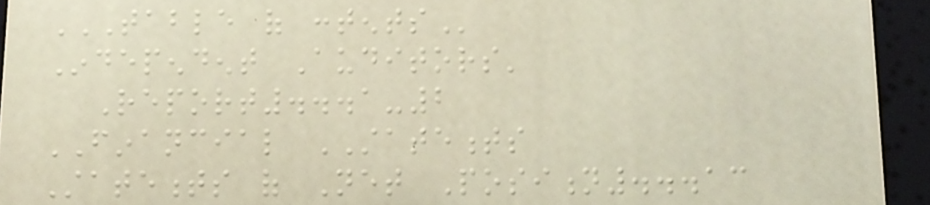TABLE OF CONTENTS
Independent Auditors'
Report...1-2
FINANCIAL STATEMENTS
Statements of Net Position...13
